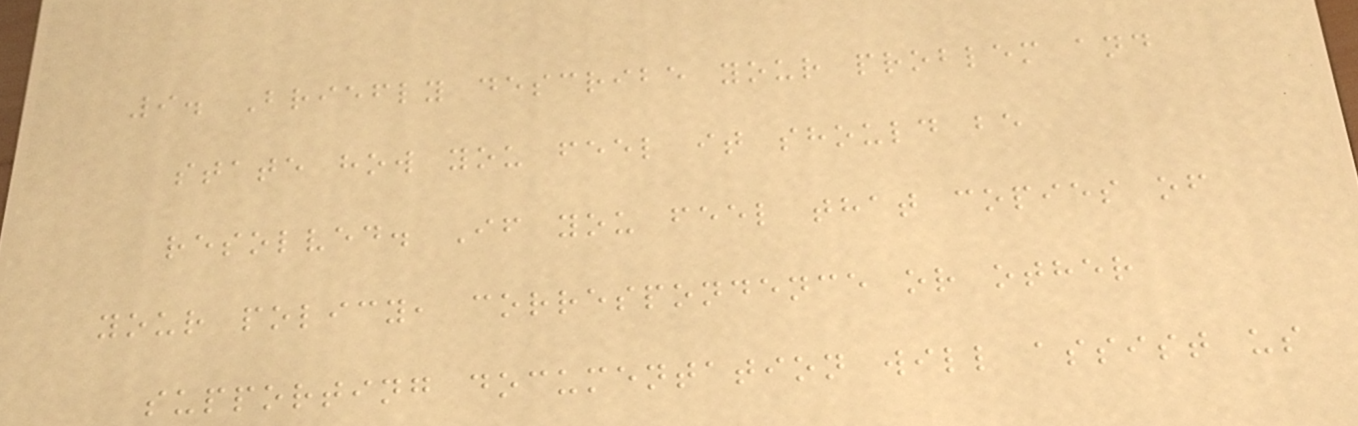9. Briefly describe your problem and
state how you feel it should be
resolved. If you feel that copies of
your policy, correspondence or other
supporting documentation will assist us
